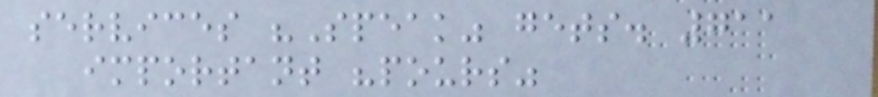services "Speak" gets. 711
important "pours"
